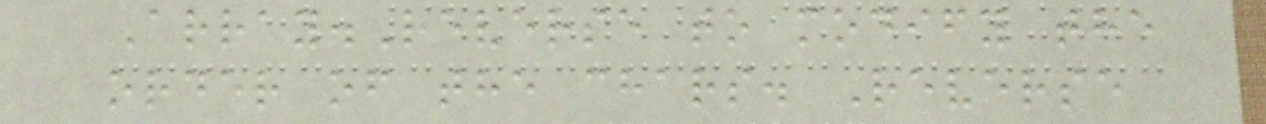Array.Reverse to modify the
order of the chars. Reverse
